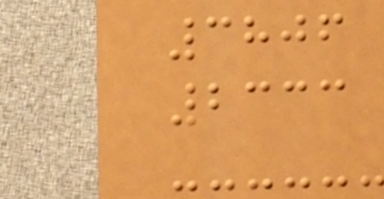3806
2333
